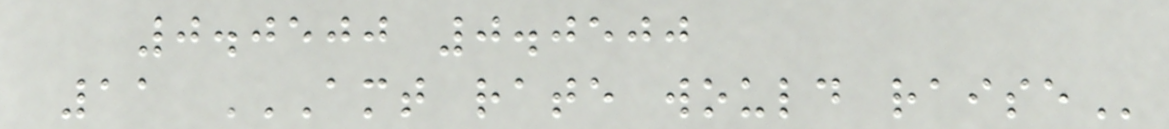0.0500 0.0500
11 AMT RATE WOULD RAISE
